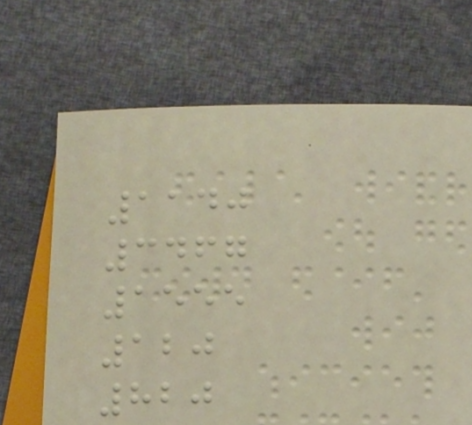1140
3467
1555
120
820
